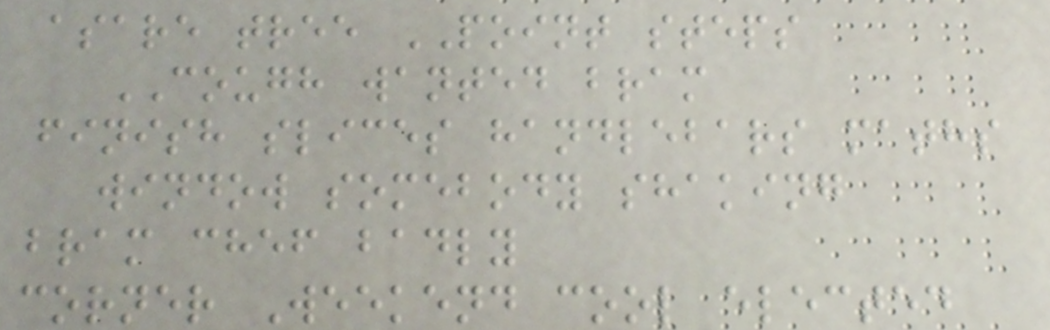asare tree POINT steps
COUGH wanted bram
finish slices handlebars maths
window somebody shaking
bram chef badly
corner Weekend cool elected
